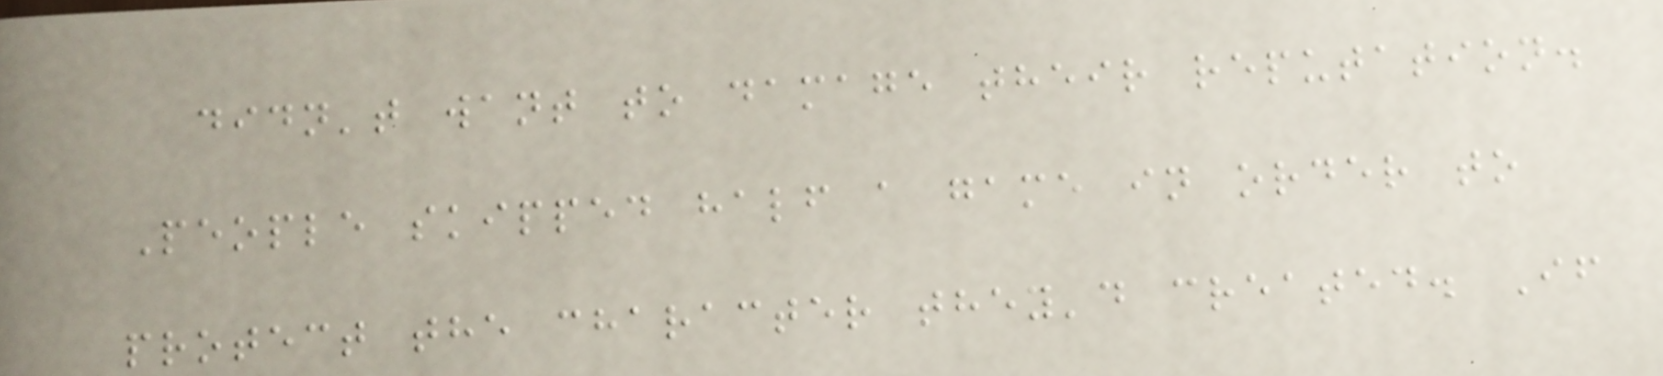didn't want to damage their reputation.
People skipped half a game in order to
protect the character they'd created. If
